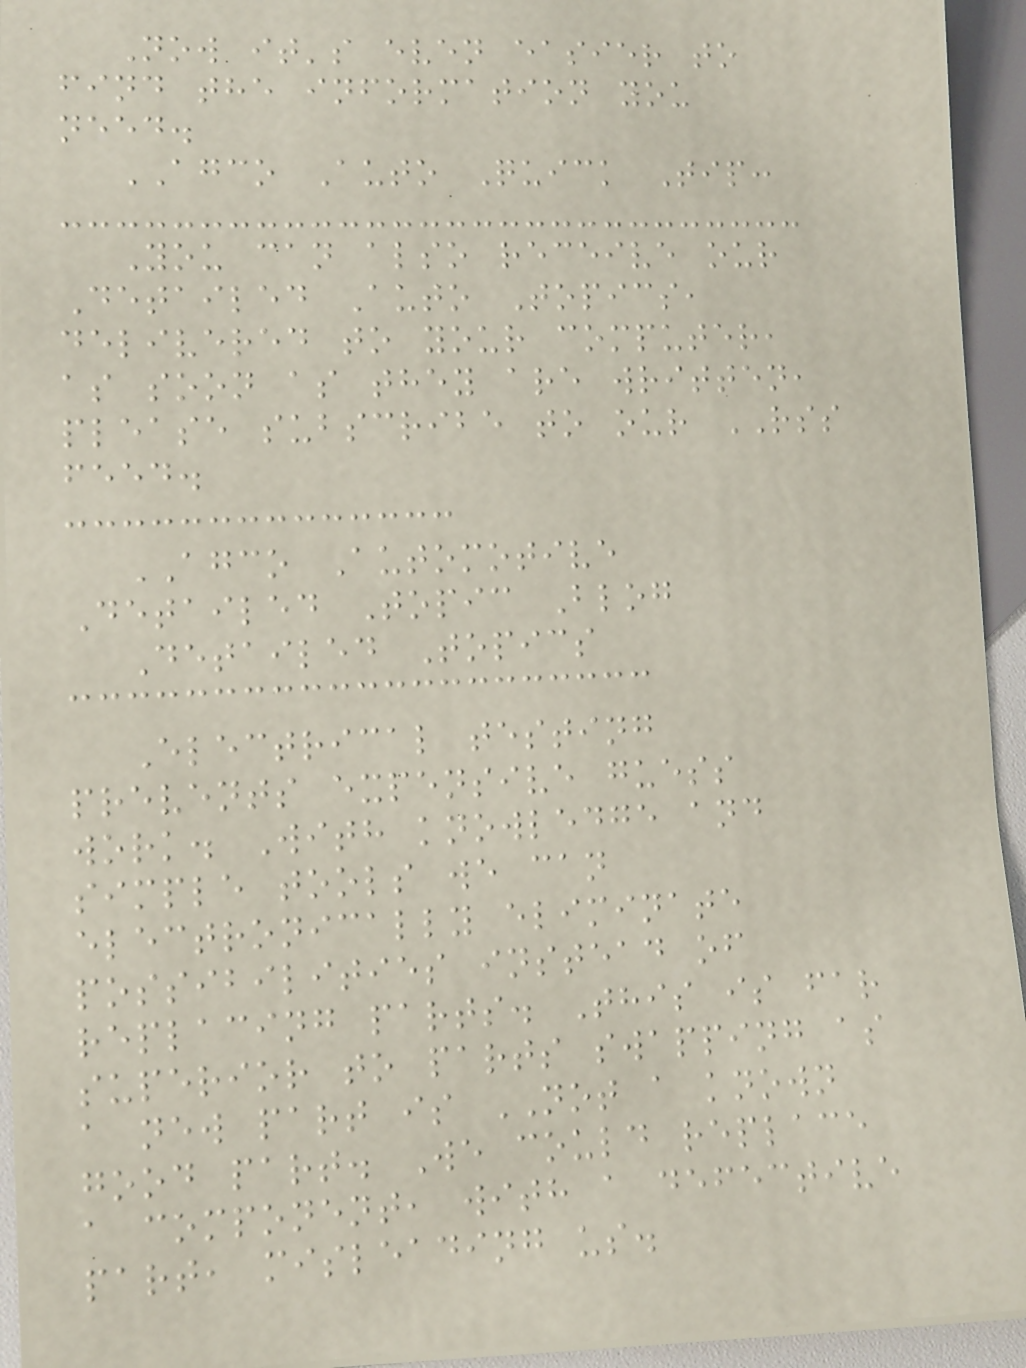Now it's even easier to
find the information you
need.
AGCO Auto Quick Tip:
You can also receive our
Detailed Auto Topics,
delivered to your computer,
as soon as they are written,
please subscribe to our RSS
feed.
AGCO Automotive
Detailed Topic Blog
Detailed Topics
Electrical testing
prevents expensive guess
work. With knowledge and
simple tools we can
electronically eliminate
possibilities instead of
replacing parts. This is far
superior to parts swapping as
a new part is NOT a known
good part. We could replace
a component, with a defective
part, misleading us.
